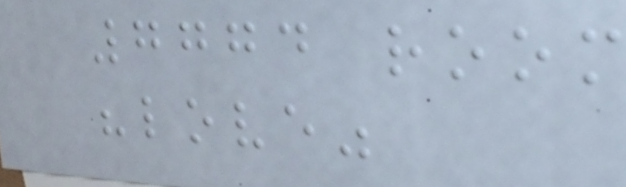7774 room
"love"
